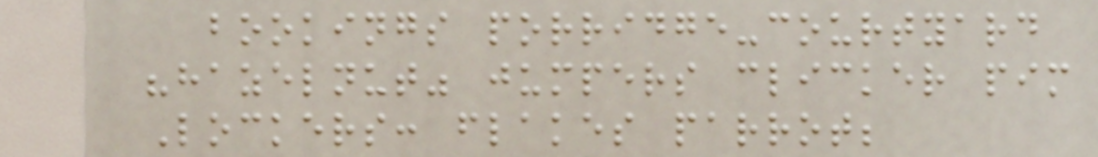bookings porridge-courtyard
"hazelnut" jumpers clicker pim
Lockers: flakes parrot;
